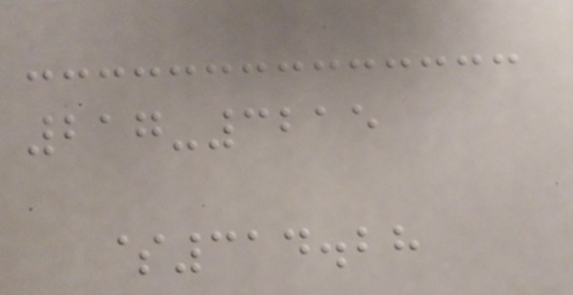217-3215
$314.28
